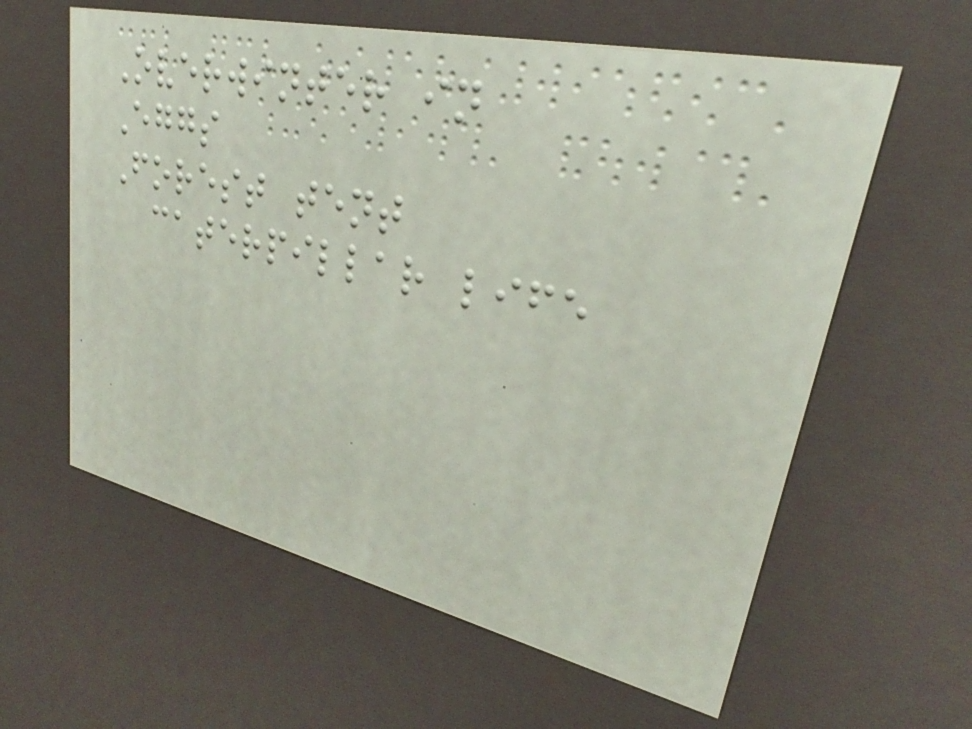Overwinter in
Eggs
Forest tent
caterpillar life
